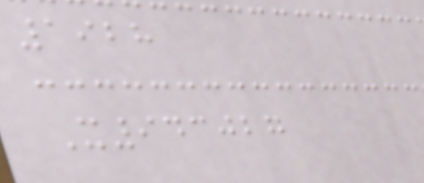1928
X943027
